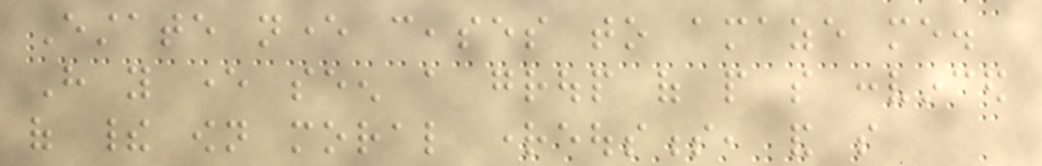Estate never ceases to amaze me.
Have you ever seen a group of people so convinced
of their own moral righteousness, and so
